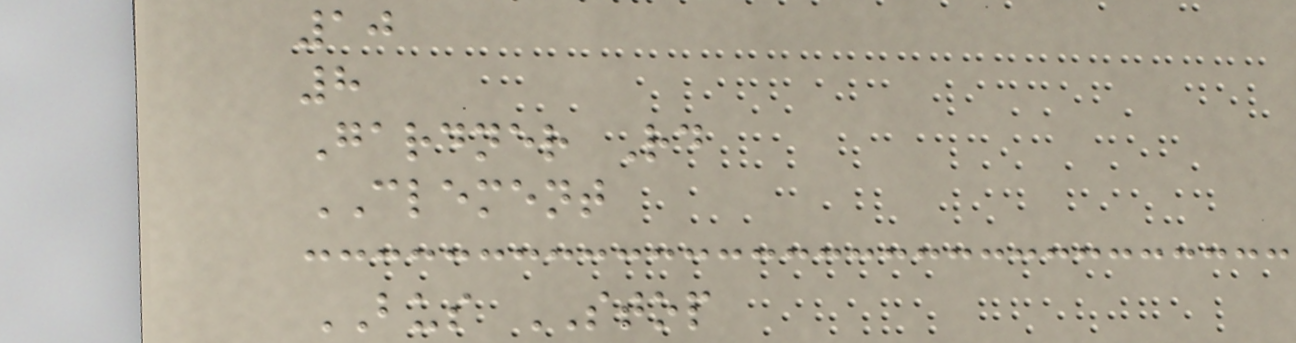10
8
Gardner Rd
CLEMENT
BUS STOP
